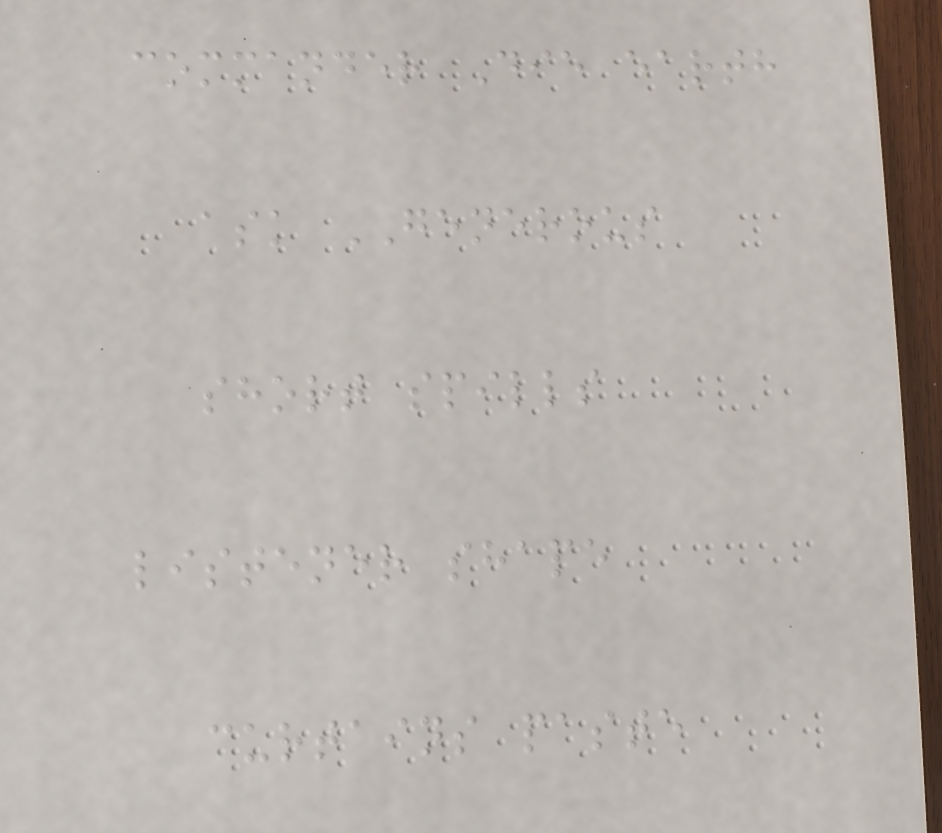commander Die earth
ask GENEROUS
short spills
listener shape
curtains paste
